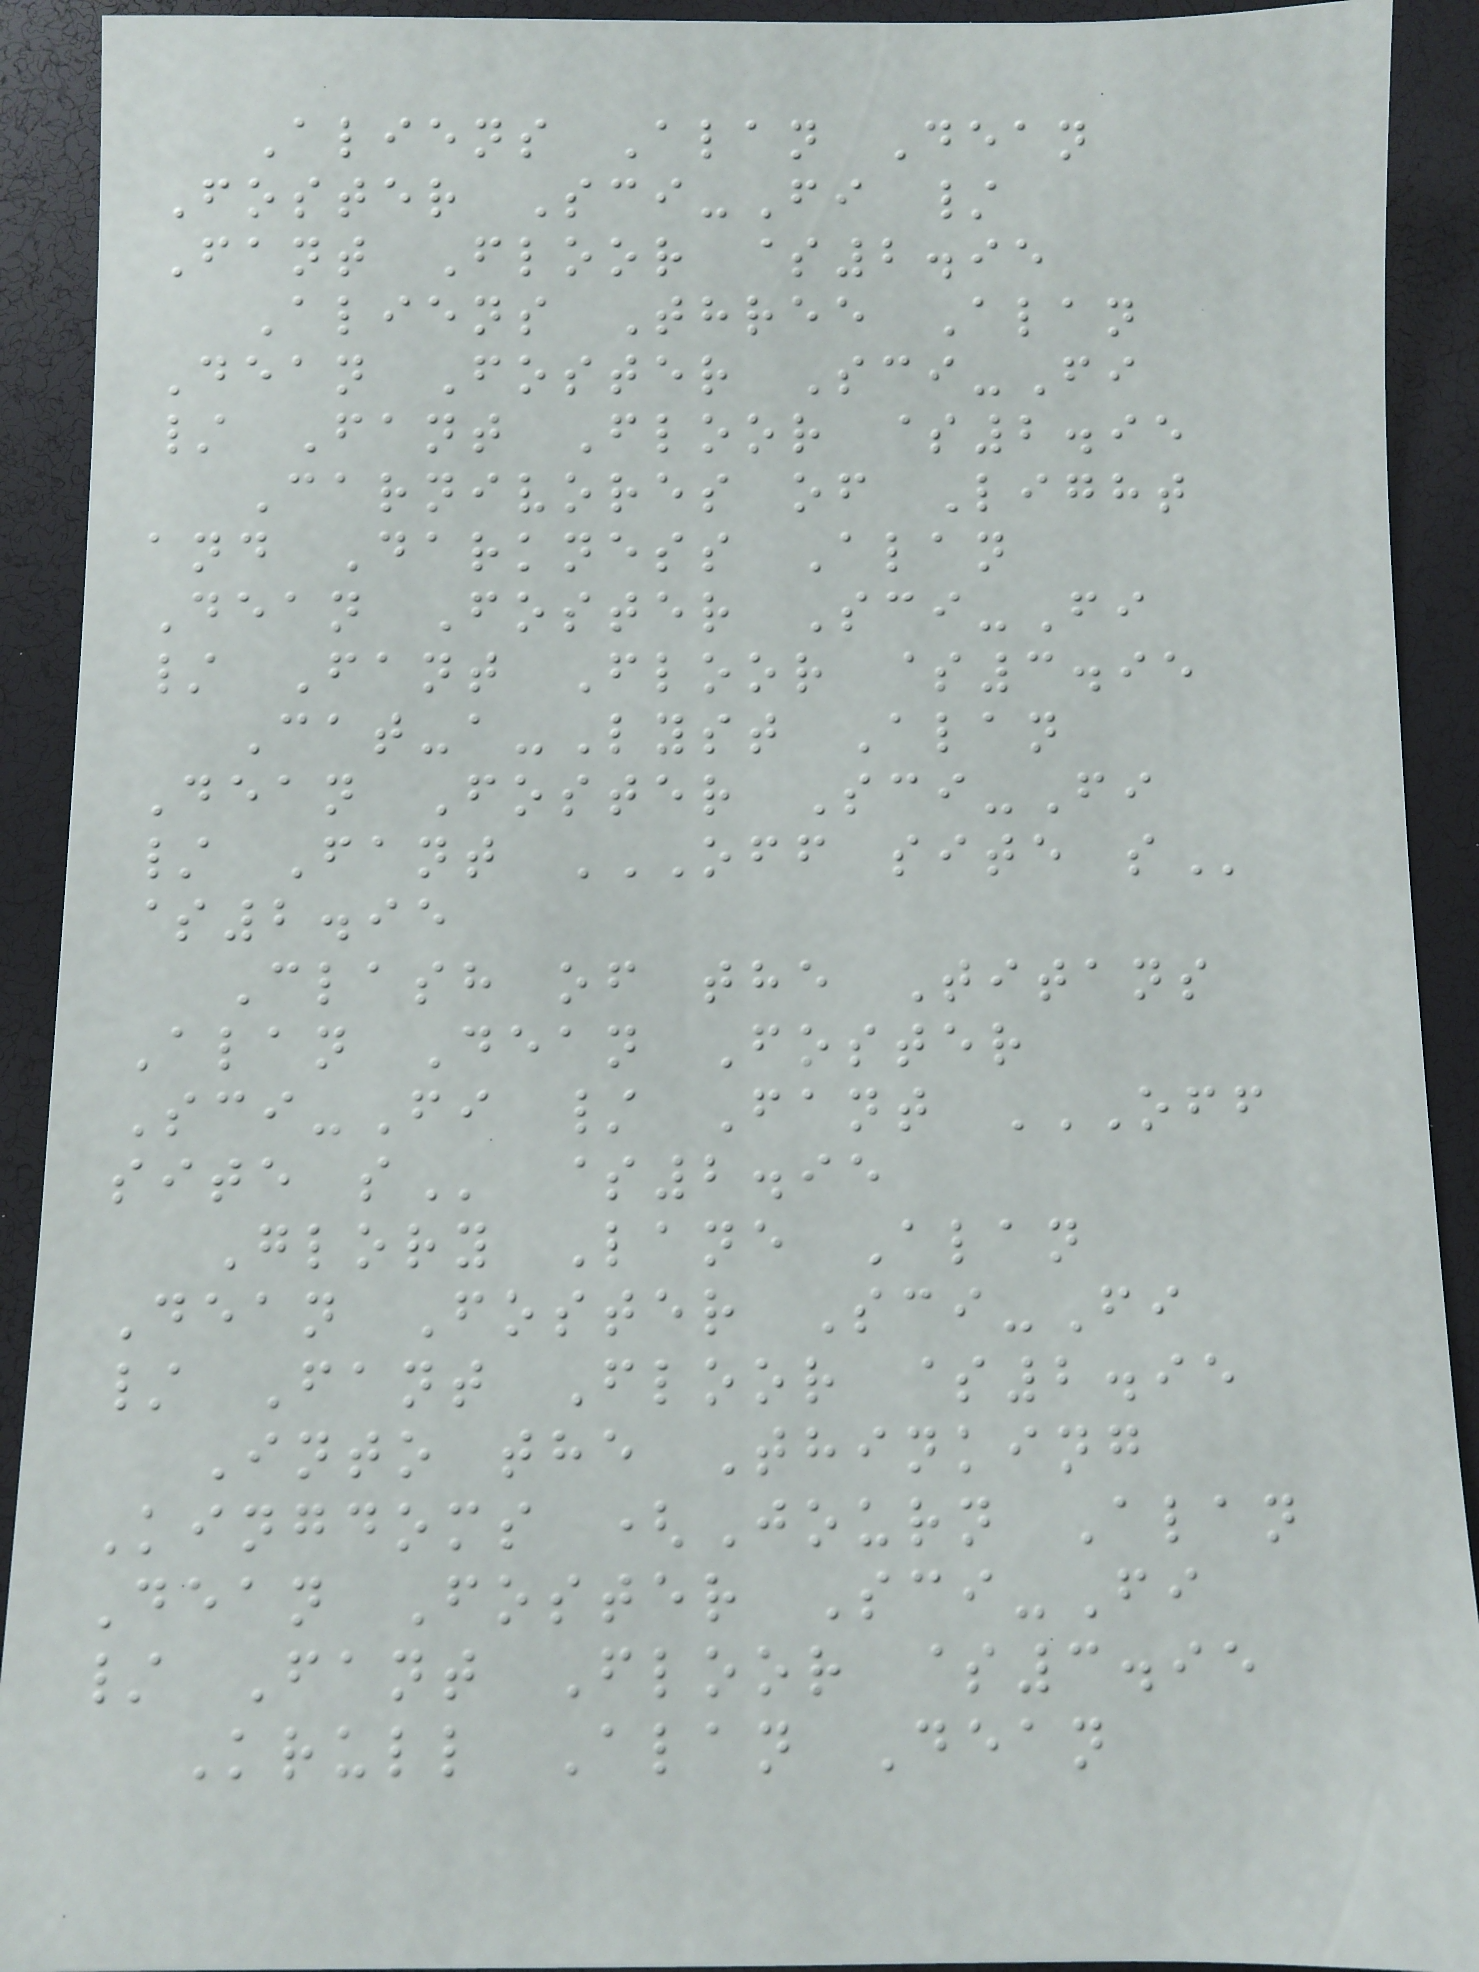Aliens Alan Dean
Foster Sci-Fi /
Fant Floor $2.95
Aliens Three Alan
Dean Foster Sci-Fi
/ Fant Floor $2.95
Carnivores of Light
and Darkness Alan
Dean Foster Sci-Fi
/ Fant Floor $3.95
Cat-a-Lyst Alan
Dean Foster Sci-Fi
/ Fant OFF SITE S
$2.95
Clash of the Titans
Alan Dean Foster
Sci-Fi / Fant OFF
SITE S $2.95
Glory Lane Alan
Dean Foster Sci-Fi
/ Fant Floor $2.95
Into the Thinking
Kingdoms (Journ Alan
Dean Foster Sci-Fi
/ Fant Floor $3.95
Krull Alan Dean
